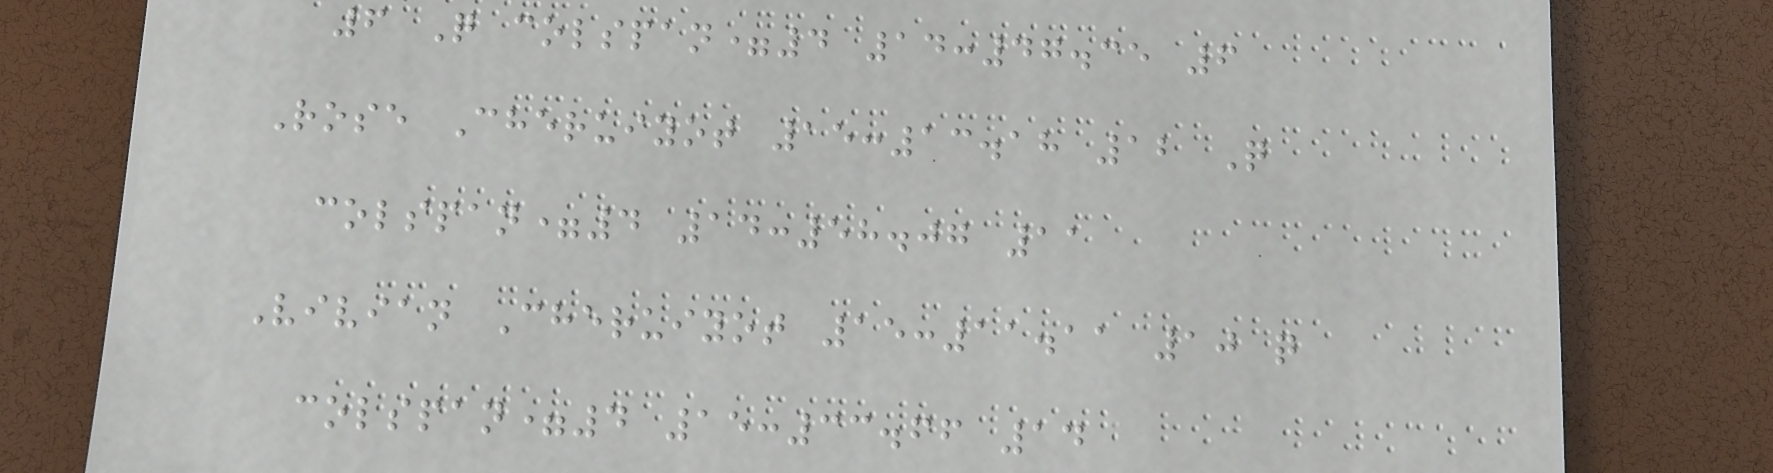6 Q colspan=4 14:47.35 6
Rose Cheruiyot 15:13.18 12 Q
colspan=4 14:58.07 11
Vivian Cheruiyot 15:11.11 10 q
colspan=4 15:33.66 14
